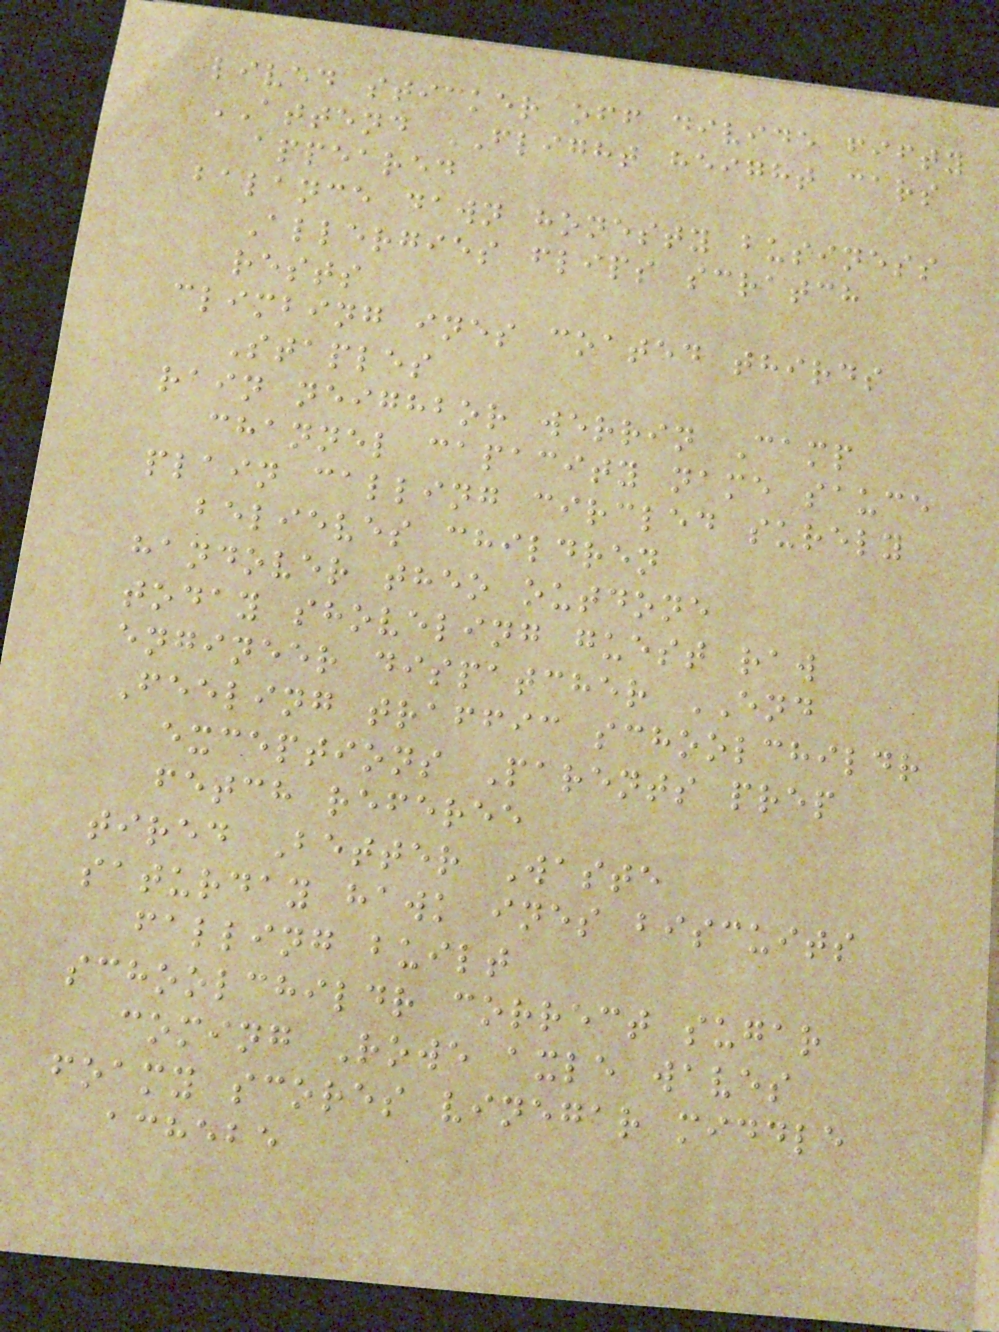lived sticker off divide fifty
ATTEND FLIGHT height cars
appeared
balance dawn honesty business
Allergies flips scratch
rests
climbing ines coated thirds
Staples
rain neighbor werrin Camp
channel capacity name sauce
plain calling circled surely
believes children
handover theo outdone
today shoveling guest raw
engineer dispatcher END
Feeling traffic schoolchildr
exceptions Parents prep
fetch referee
tired Better Waste
saturday hawk ines biscuits
falling built
schoolchildr correct sugar
coming Rowe axle waves
foamy scores vinegar middle
achebe
